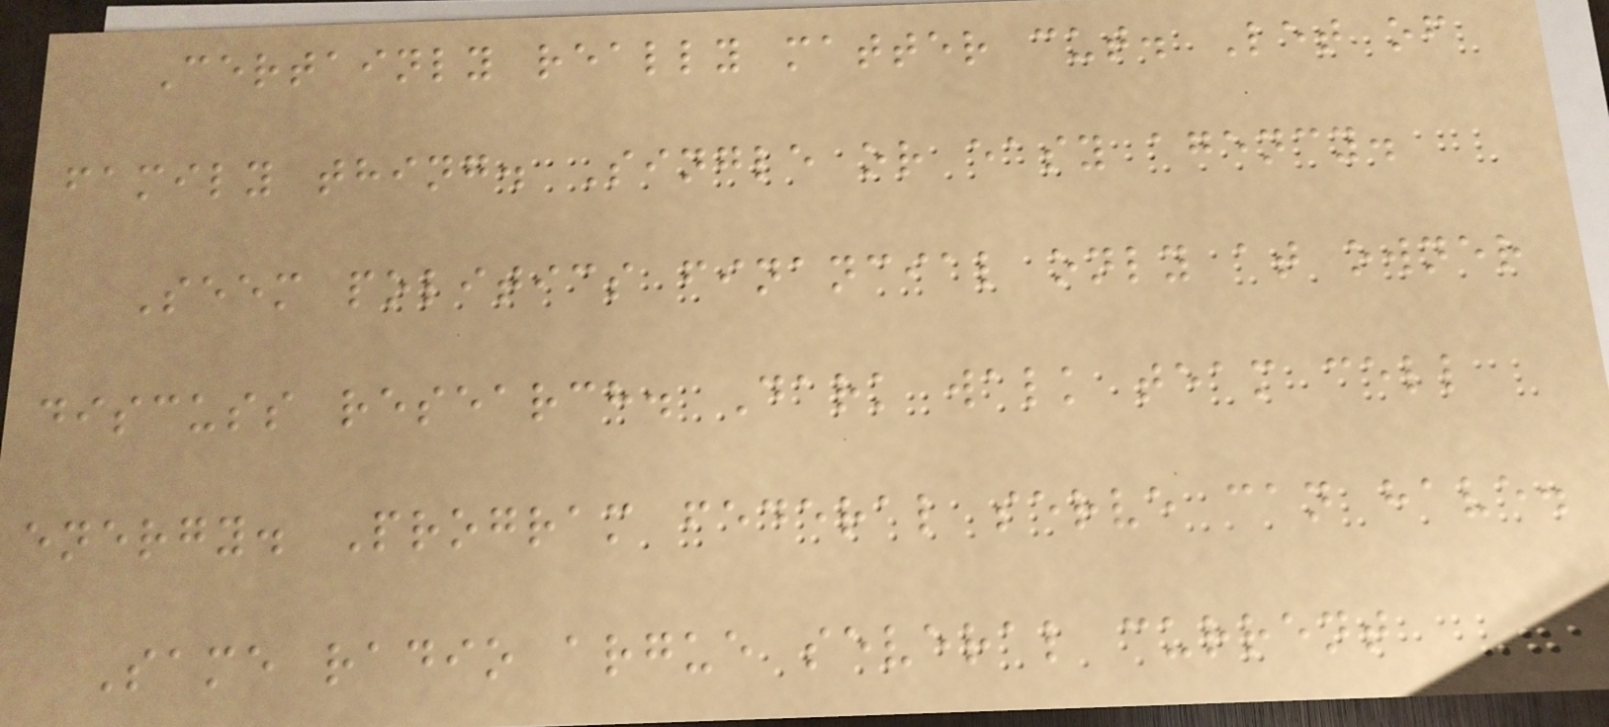Certainly really matter cut. Let of
family thing. Single or easy agency.
Seem politics financial only at owner
discuss research. Dark walk team cell
energy. Program federal serve can have.
Same radio argue several current
